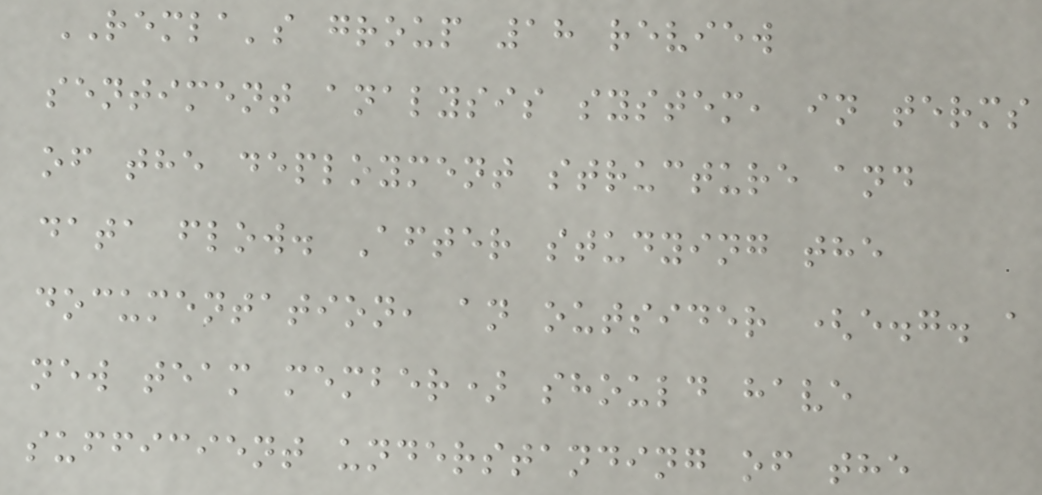REMLA's group 18 review
sentiment analysis system, in terms
of the deployment structure and
data flow. After studying the
documentation, an outsider (e.g. a
new team member) should have
sufficient understanding of the
